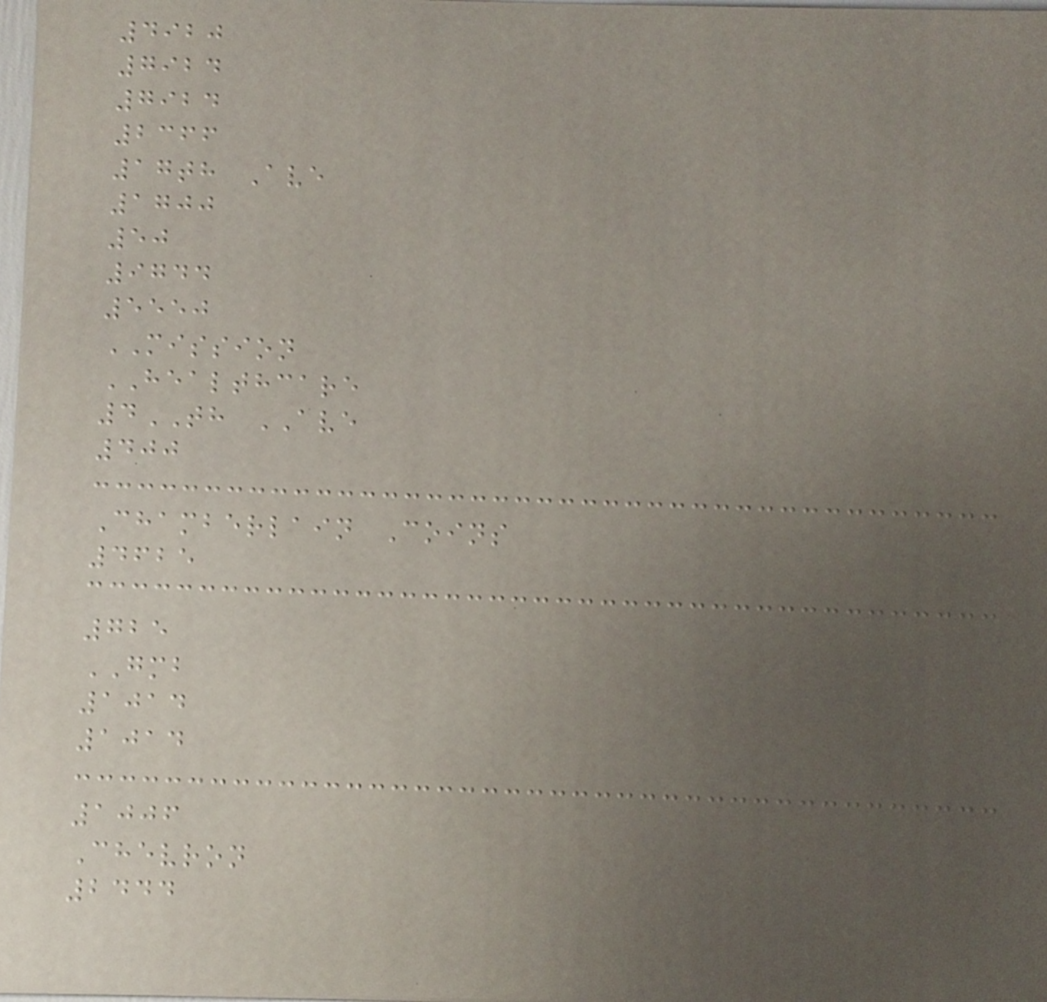4920
7924
7924
2366
17th Ave
1700
50
9744
5550
MISSION
HEALTHCARE
4TH AVE
400
Chamberlain Coins
4625
725
GMB
1014
1014
1006
Chevron
2444
